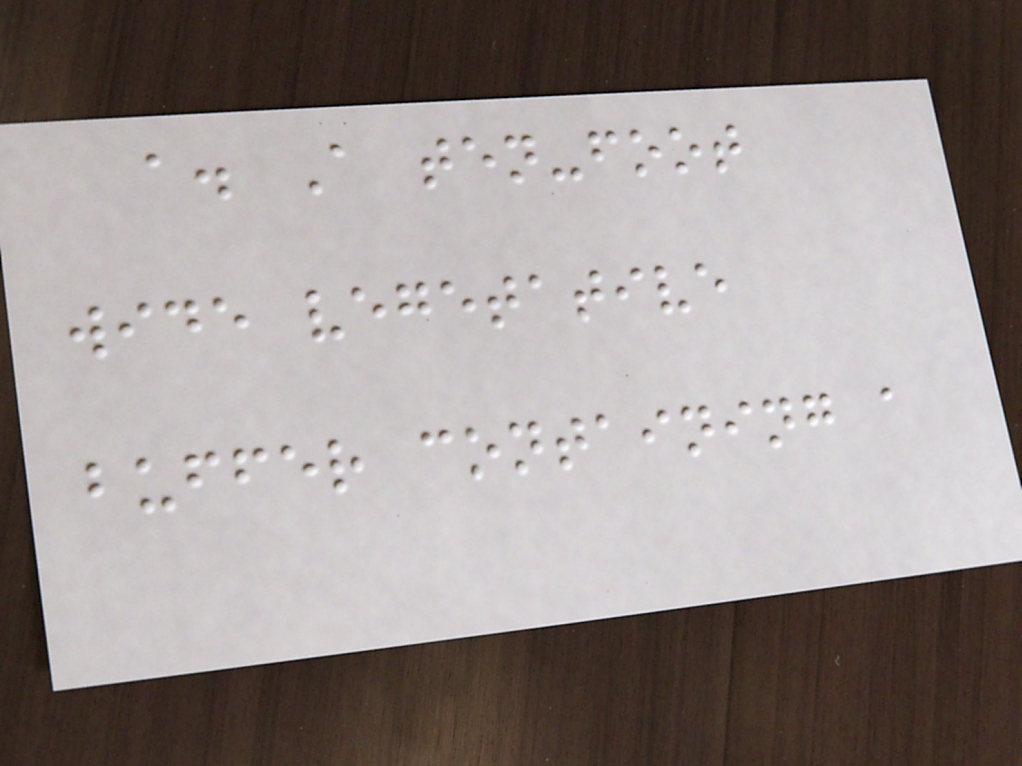a. A ten-foot
wide vegetative
buffer containing a
